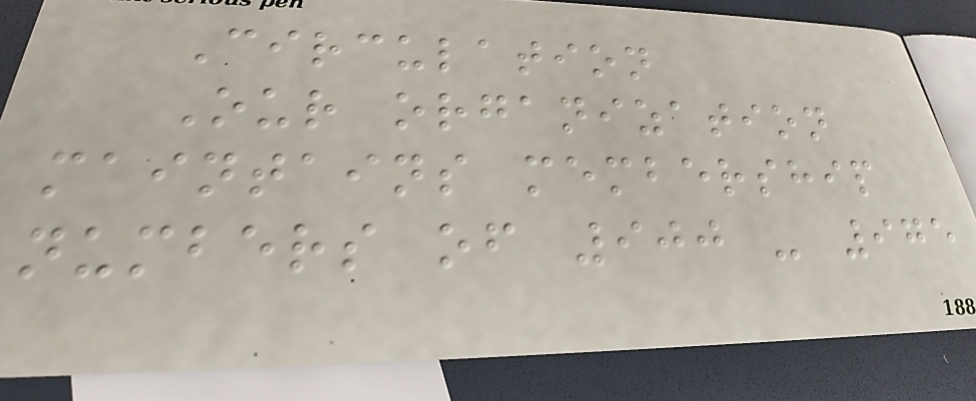Circulation
Our organization
maintains membership
numbers of 900 - 975
